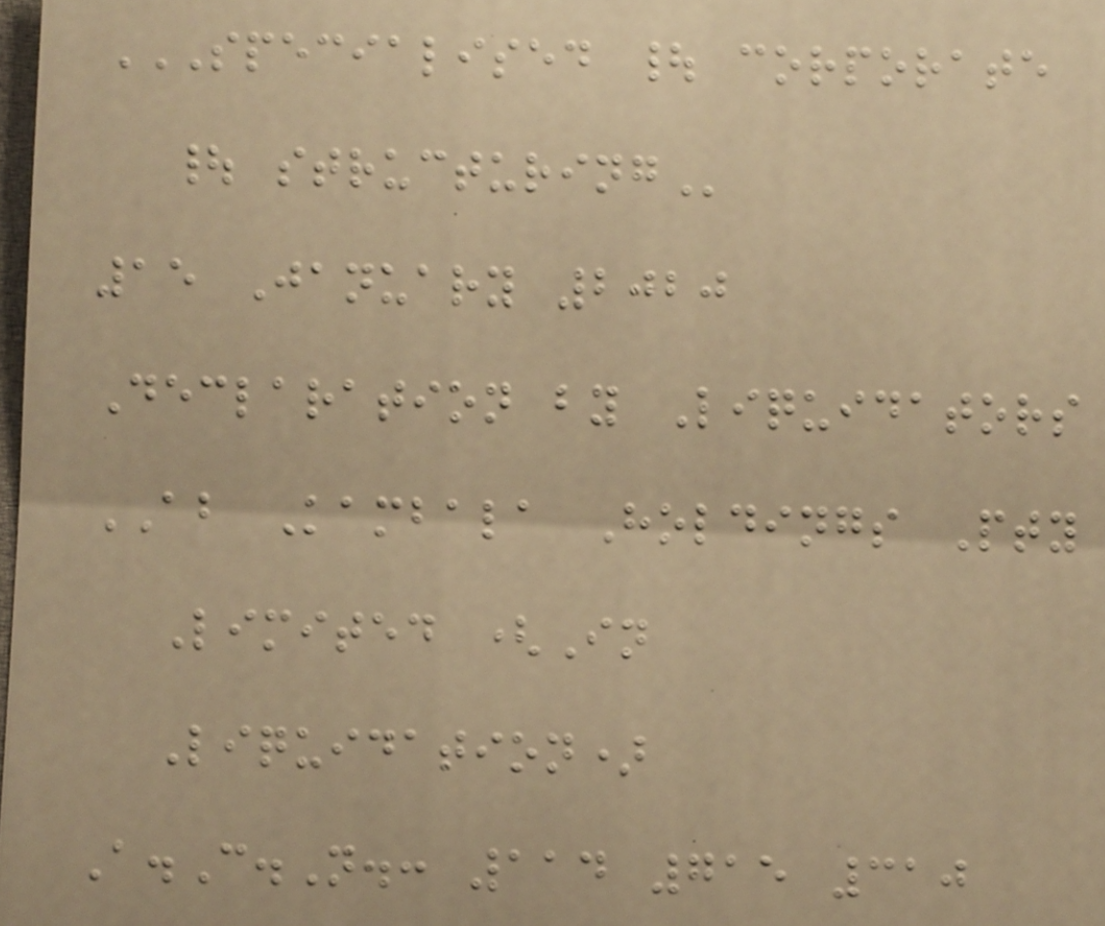SPECIALISED | CORPORATE
| STRUCTURING
15 January 2020
Declaration by Liquidators
AB Kambala Holdings Pty
Limited (In
Liquidation)
A.C.N.: 114 715 310
